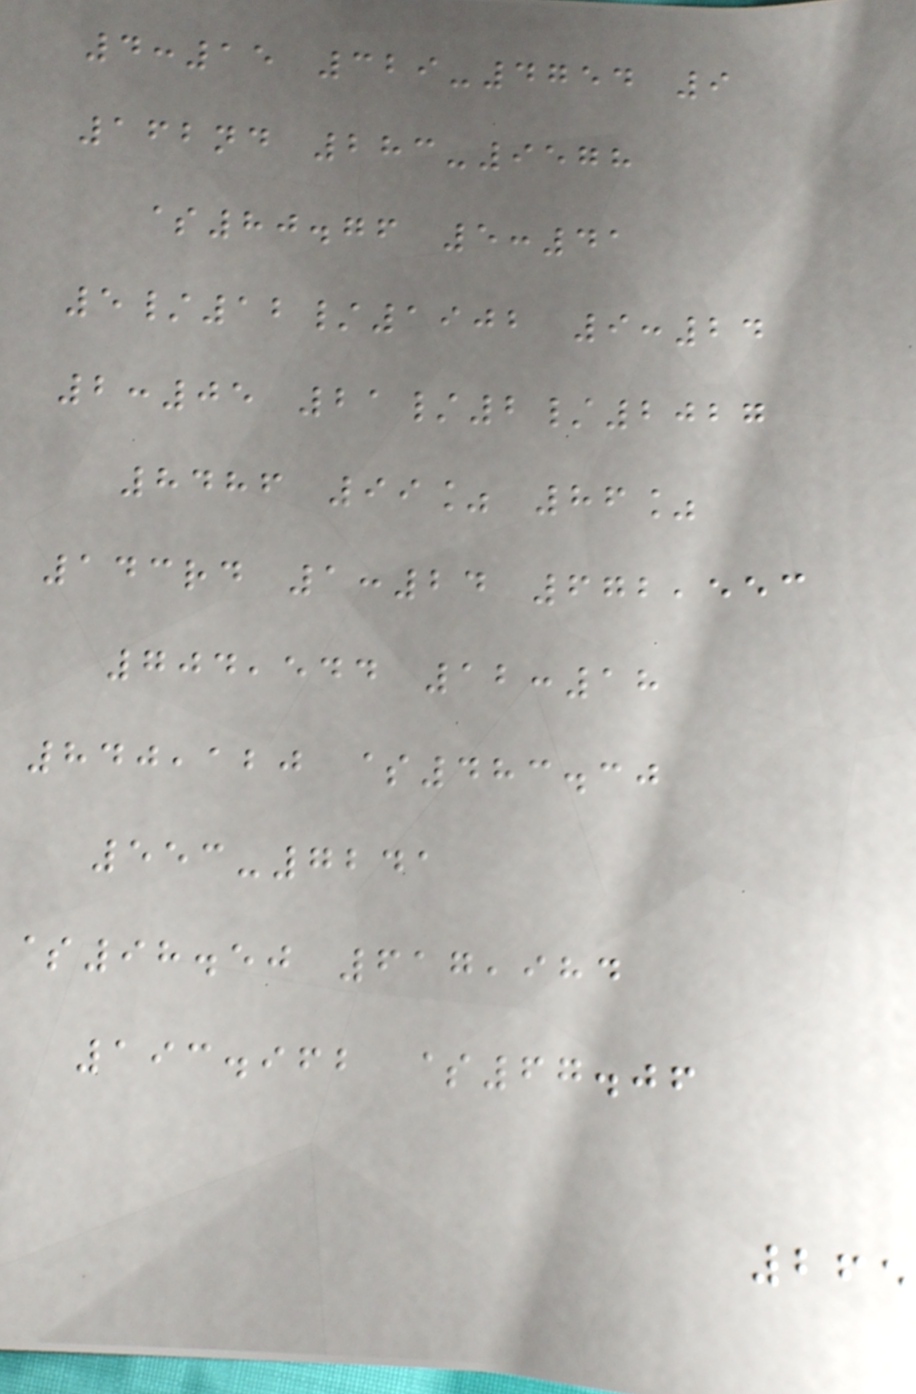4:15 329-4754 9
162nd 283-9578
$80.76 5:41
5/12/1902 9:24
2:05 21/2/2027
8486 99% 86%
143rd 1:24 672,553
704,544 12:18
840,120 $483.30
553-7241
$98.50 617,984
193.962 $67.06
265
